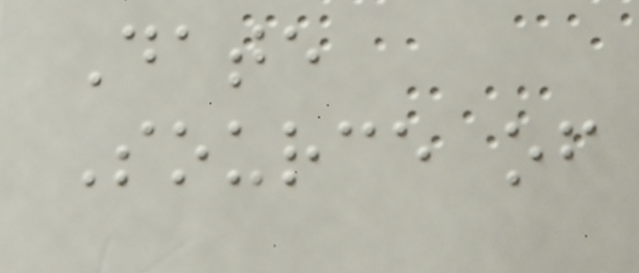Date
Source of
